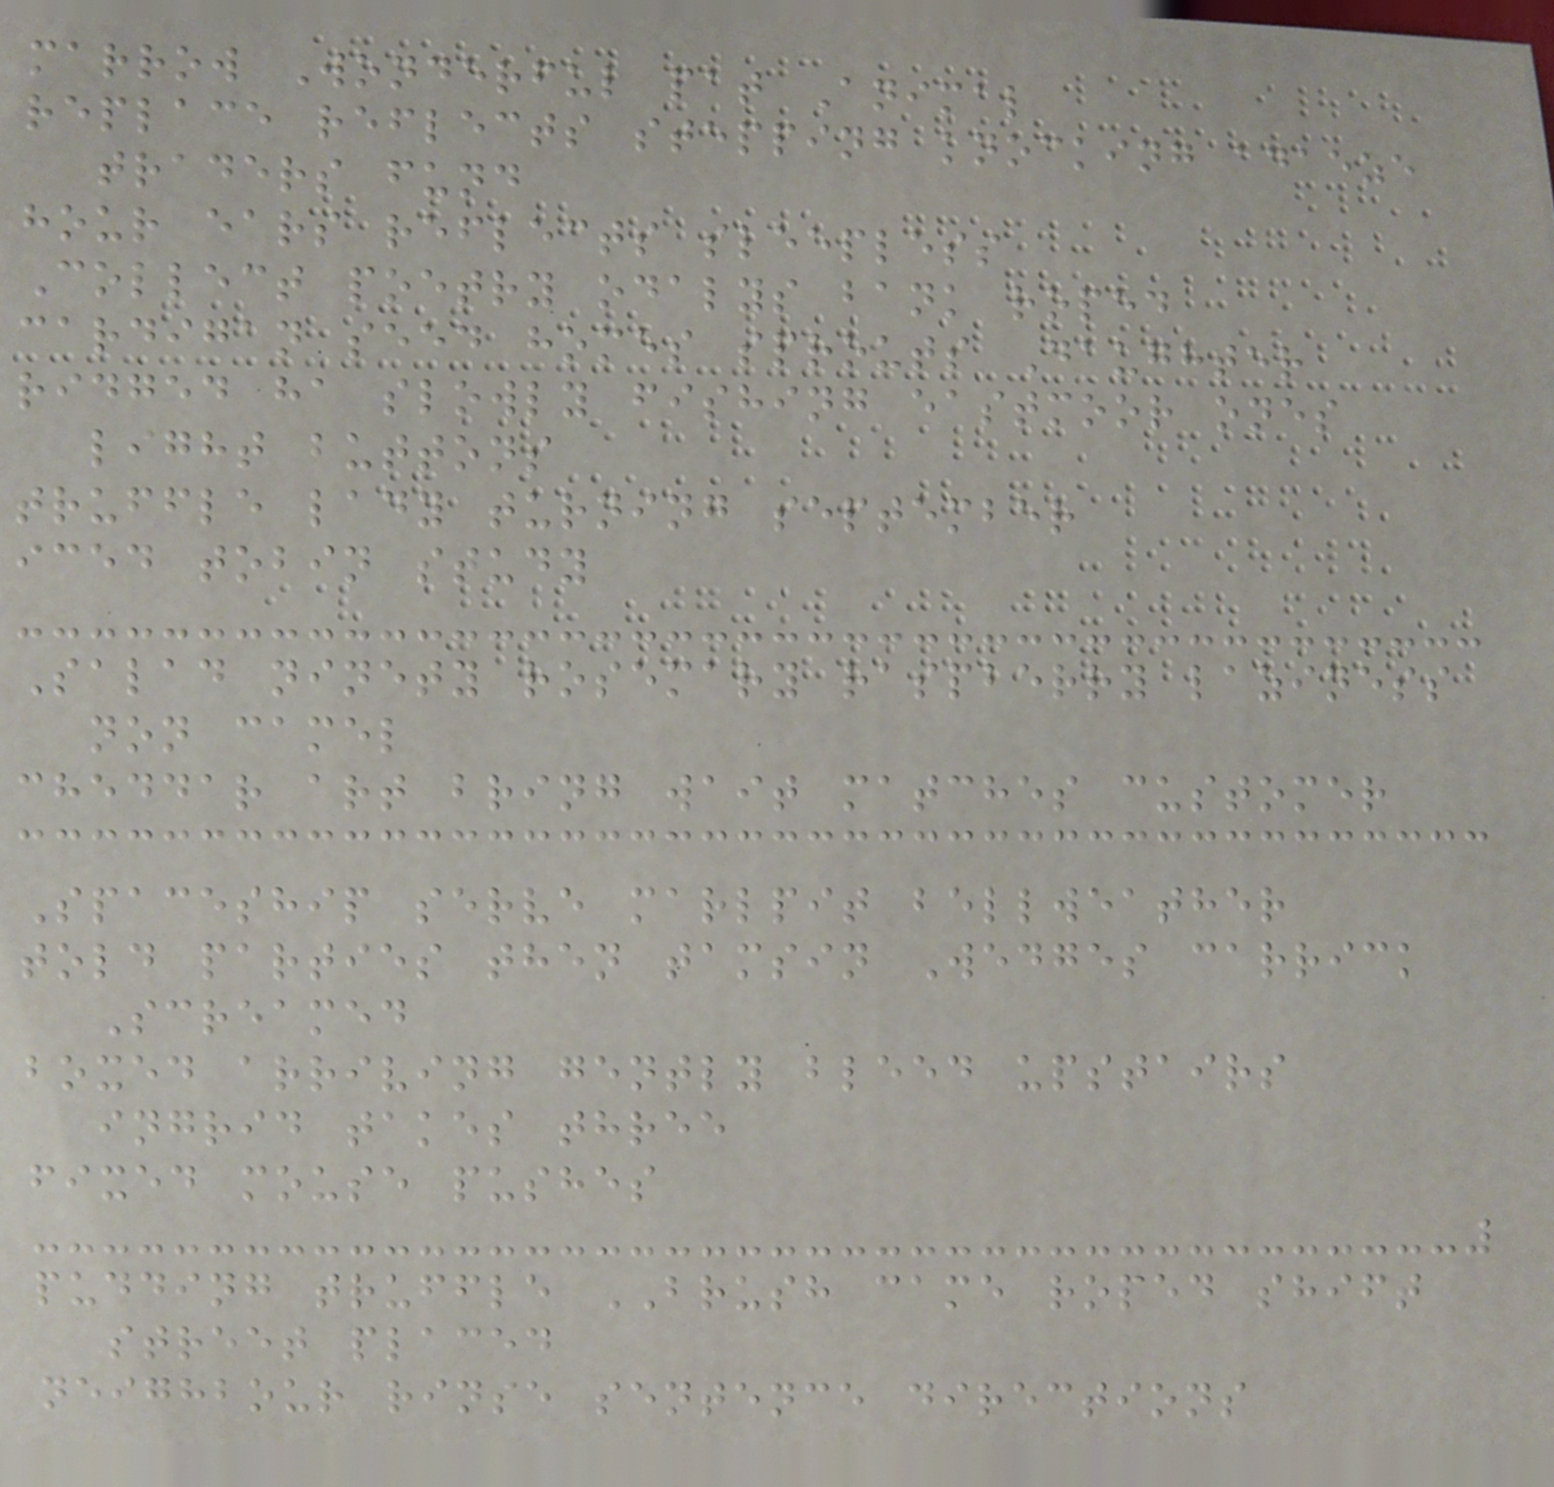marrow Wonderful pat Animal
replace reflects stepping knocking adaeze
traders fund
hour ears reflects sleepless
Collect poetry odalys bank roped
cardigan seed homes sprouts Daughter
ridged ha slowly fishing eastmoor ones
light buttons
truffle lady turning september
iced tobin study
Salad ninety rosemary raspberry laziness
non camel
cheddar art bring wait matches customer
Spaceship serve marlpit bellweather
told parties then tamsin Wedges carrick
Screamed
boxed arriving gently bleed upstairs
ingrid takes three
fixed mouse pushes
pudding truffle BRUSH came roped shift
street placed
neighbour rinse sentence directions
